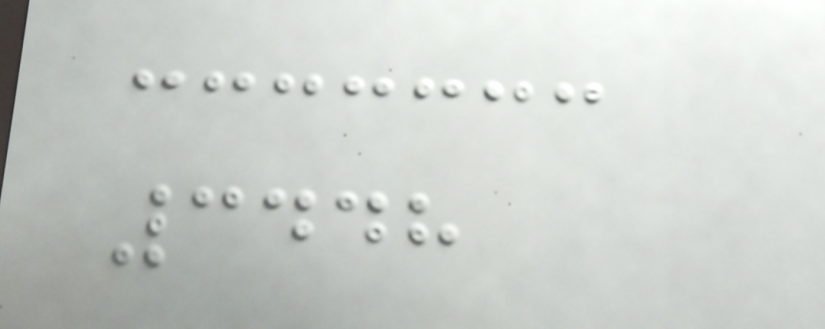3448
